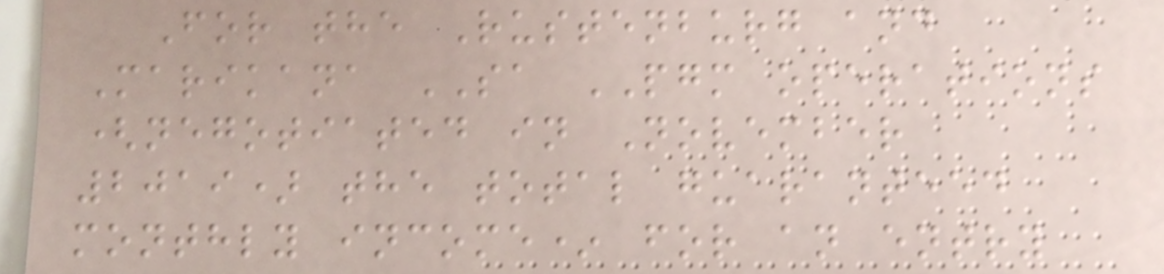For the Rustenburg and
Marikana SA PGM operations
(negotiated in November
2019) the total guaranteed
monthly income* for an entry
